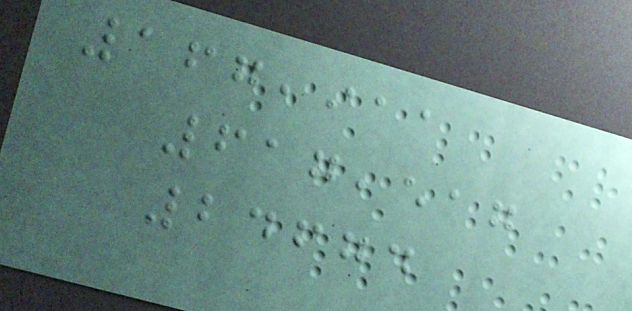167,911
617,517
24674
